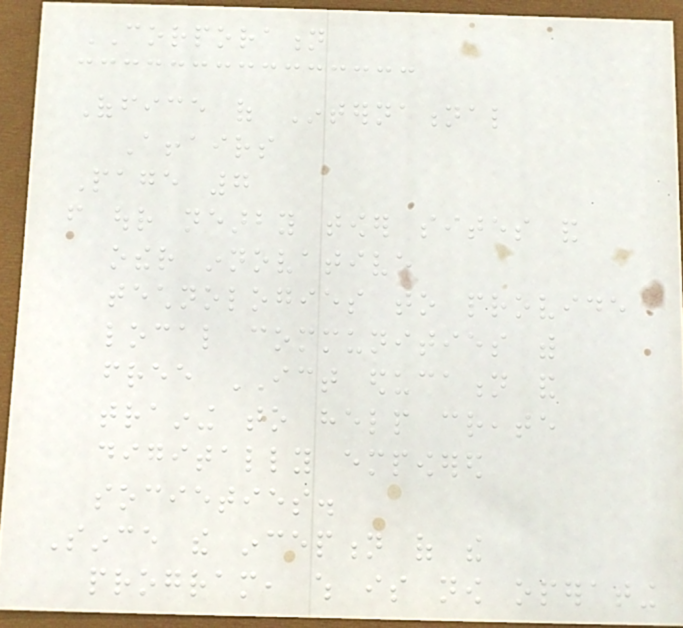CORPORATION
Office of International
Affairs
Page 7
from our nearby tower sites and
other innovative
technologies to provide
local communities with
free ICT education and
training to help create
digitally empowered
societies.
Since the inception of the
program, which is now operating
